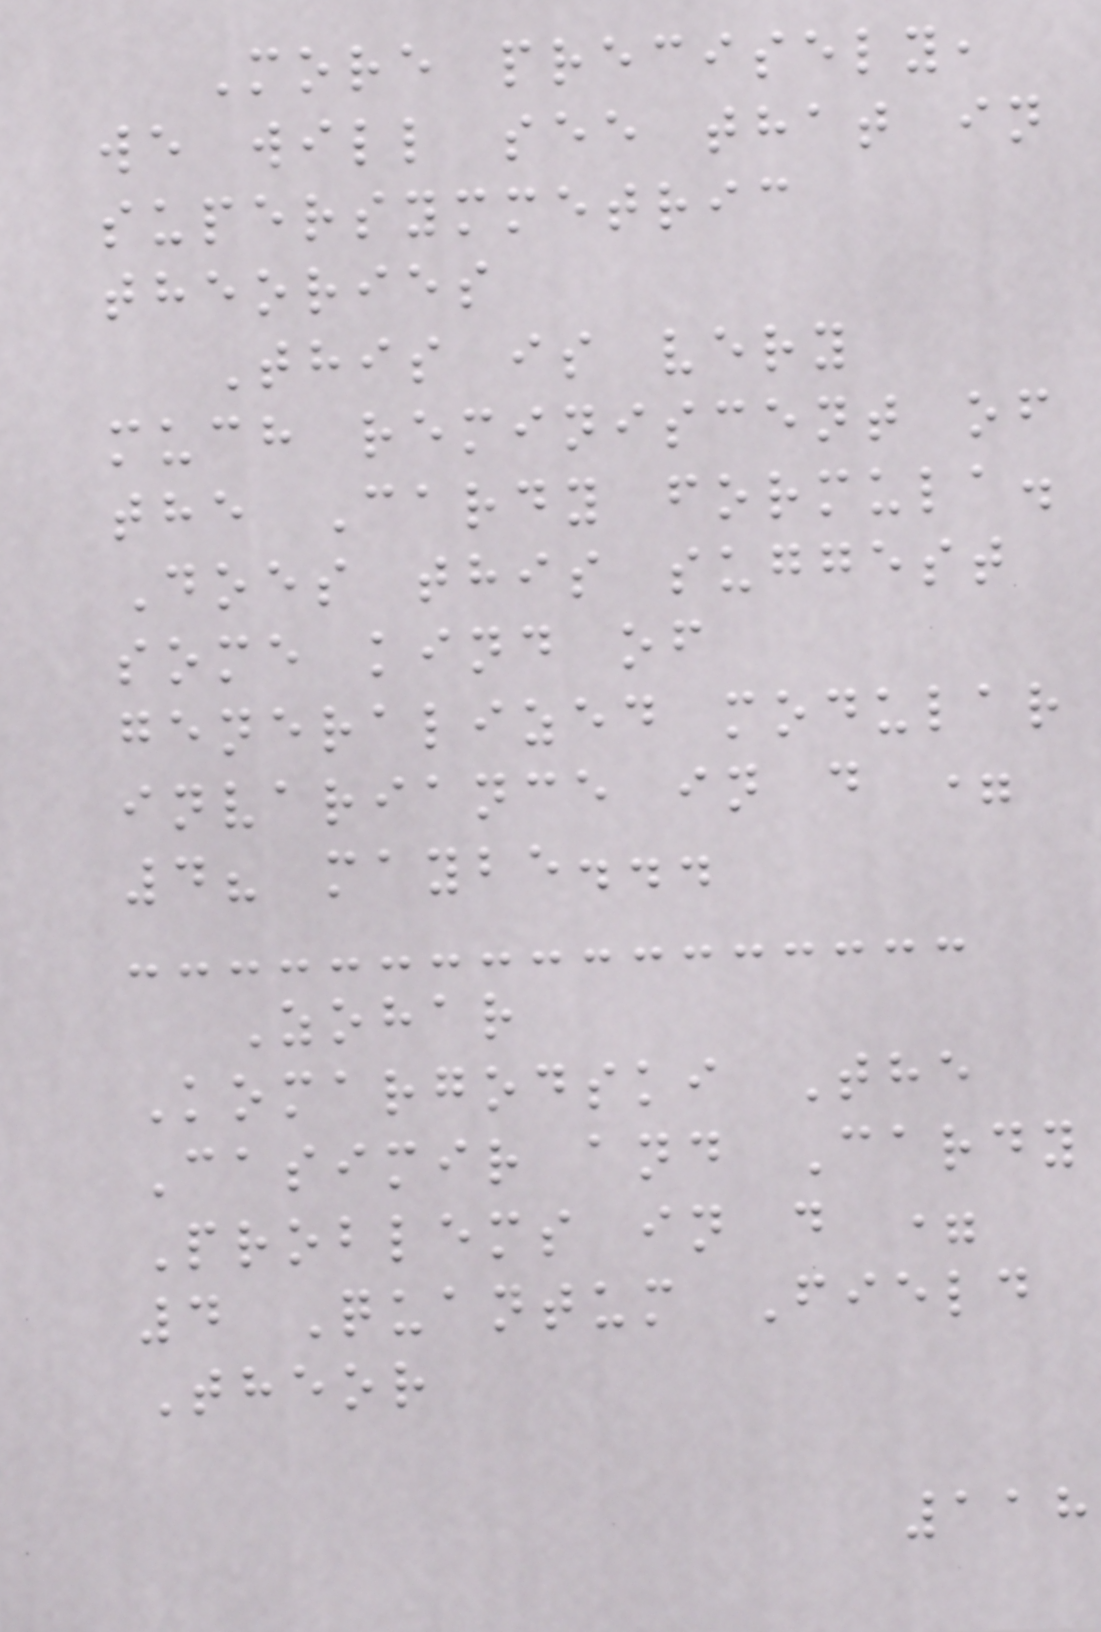More precisely,
we will see that in
supersymmetric
theories
This is very
much reminiscent of
the Cardy formula.
Does this suggest
some kind of
generalized modular
invariance in d =
4? maybe...
Zohar
Komargodski The
Casimir and Cardy
Problems in d =
4 Quantum Field
Theor
118
